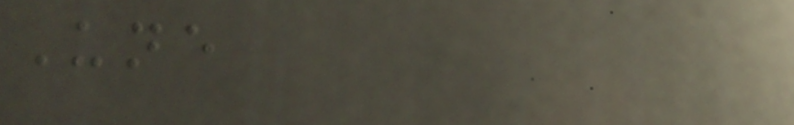Une
